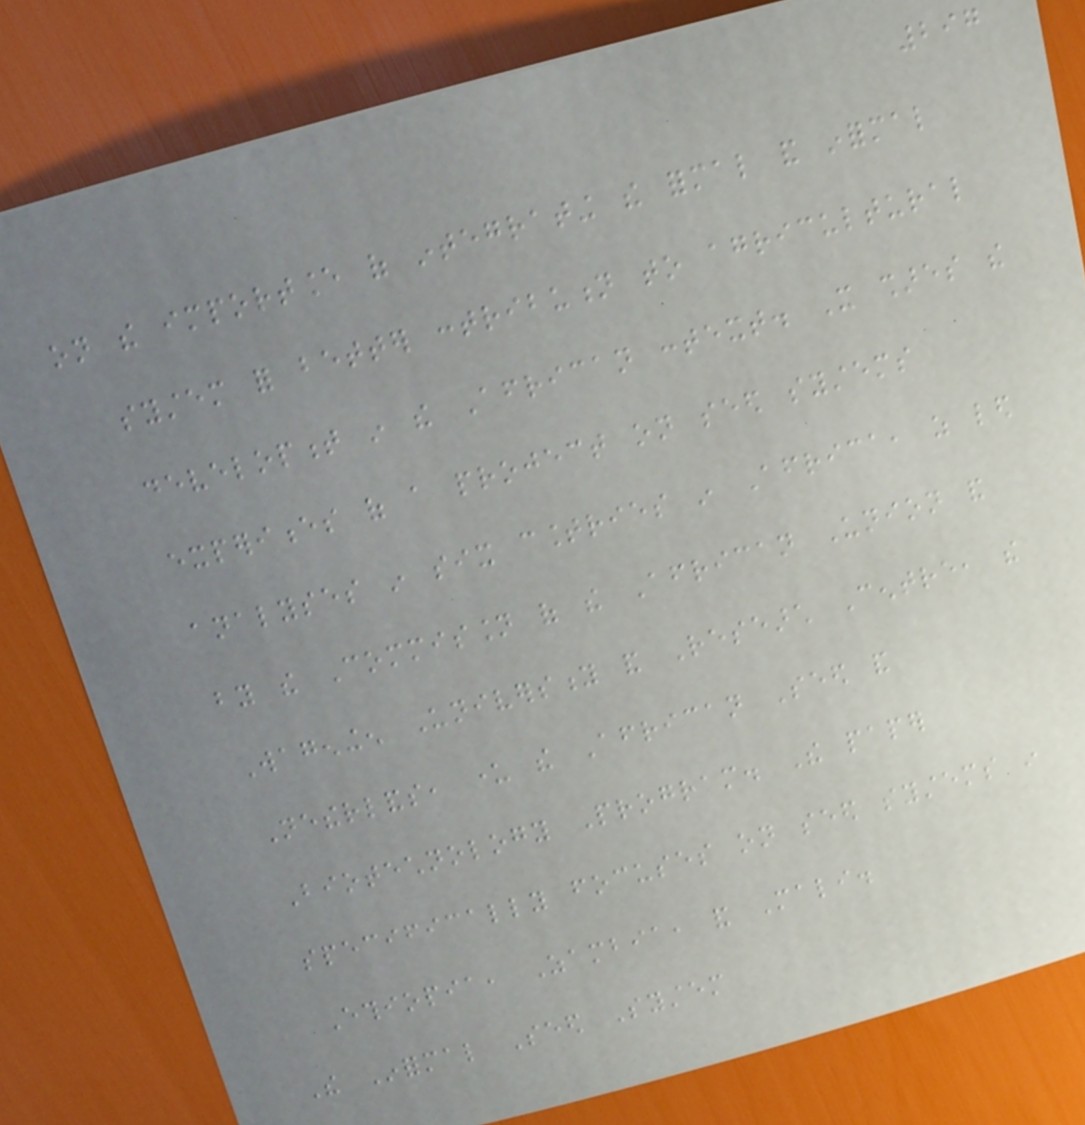297
on the importance of integrating the formal and informal
system for better contribution to agricultural
development in the African context. It shares the
experiences of a project on seed systems
analyses in six countries in Africa, as led
by the Commission of the African Union and
Wageningen University and Research Centre, the
Netherlands, under the African Seed and
Biotechnology Program. The paper
specifically focuses on seed systems in
Ethiopia, Zambia, and Mali.
The Informal Seed System
